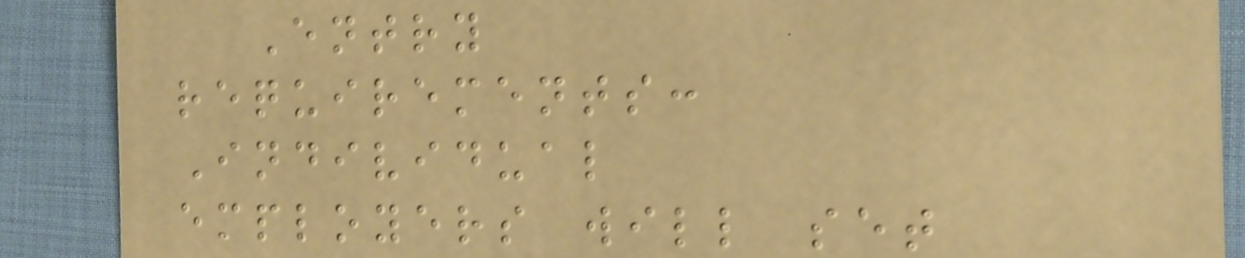Entry
requirements:
Individual
employers will set
